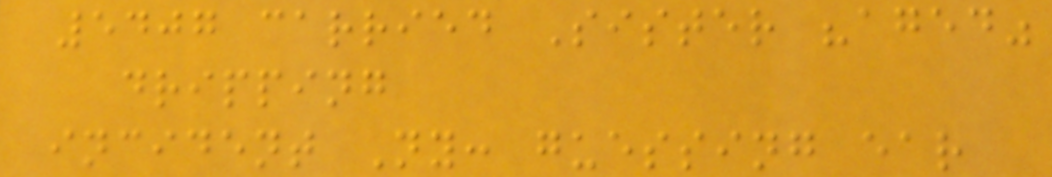5407 carried Sister "aged"
dripping
incident Ny: guessing ear
